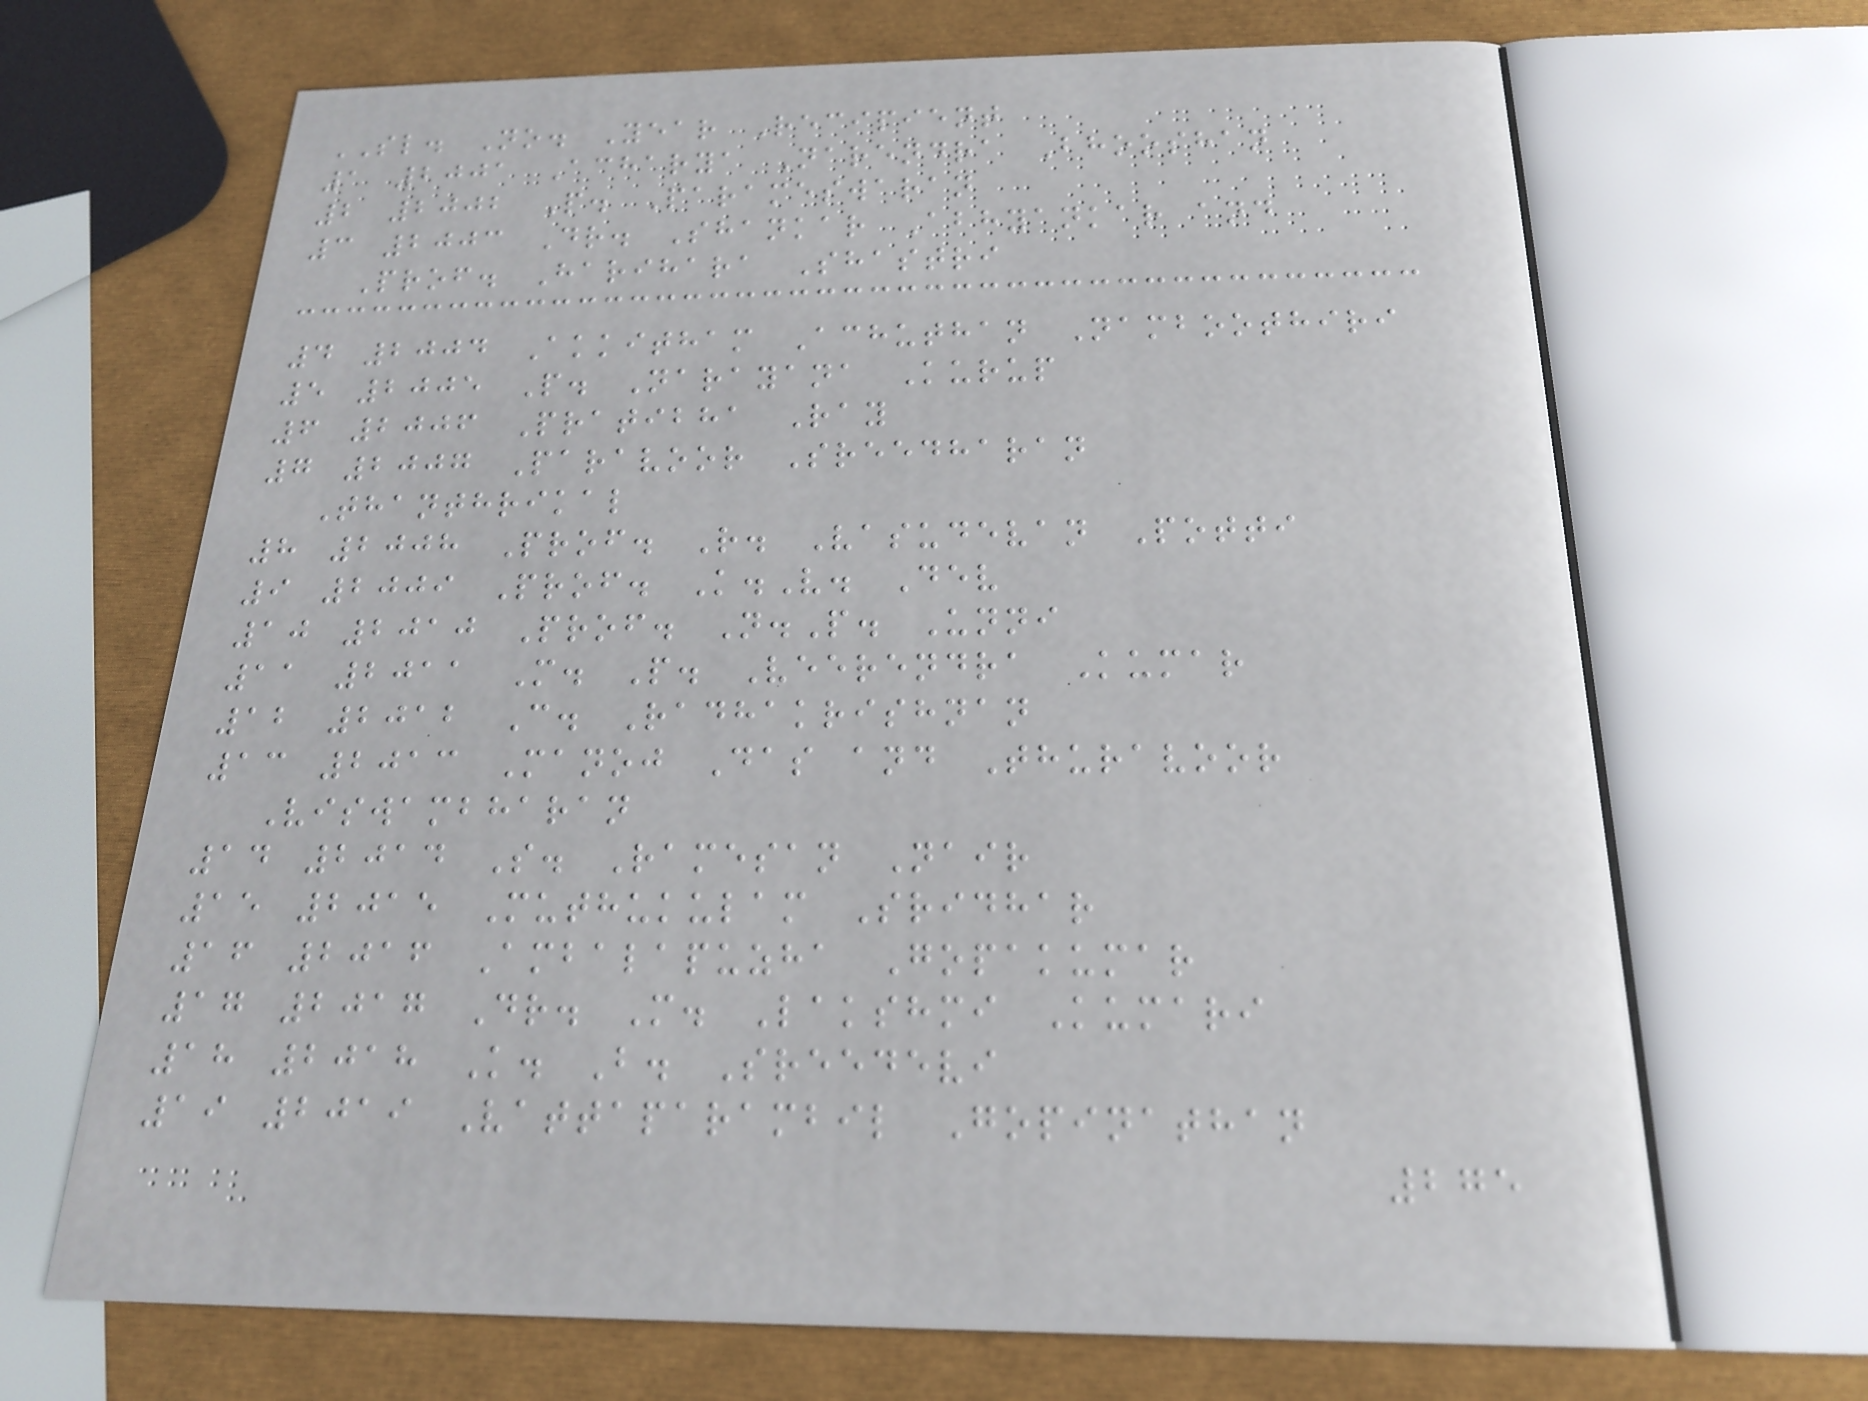SL. No. Year Recipient
1 2001 Acharya Narendra Bhooshan
2 2002 P. Parameswaran
3 2003 Dr. Shankar Abhyankar and
Prof. Harihara Shastri
4 2004 Akkitham Achuthan Namboothiri
5 2005 P. Narayana Kurup
6 2006 Pratibha Ray
7 2007 Paravoor Sreedharan
Thanthrikal
8 2008 Prof. R. Vasudevan Potti
9 2009 Prof. K.V. Dev
10 2010 Prof. N.P. Unni
11 2011 M. P. Veerendra Kumar
12 2012 C. Radhakrishnan
13 2013 Manoj Das and Thuravoor
Viswambharan
14 2014 S. Ramesan Nair
15 2015 Muthukulam Sridhar
16 2016 Ambalapuzha Gopakumar
17 2017 Dr. M. Lakshmi Kumari
18 2018 K. B. Sreedevi
19 2019 Vattaparambil Gopinathan
275
